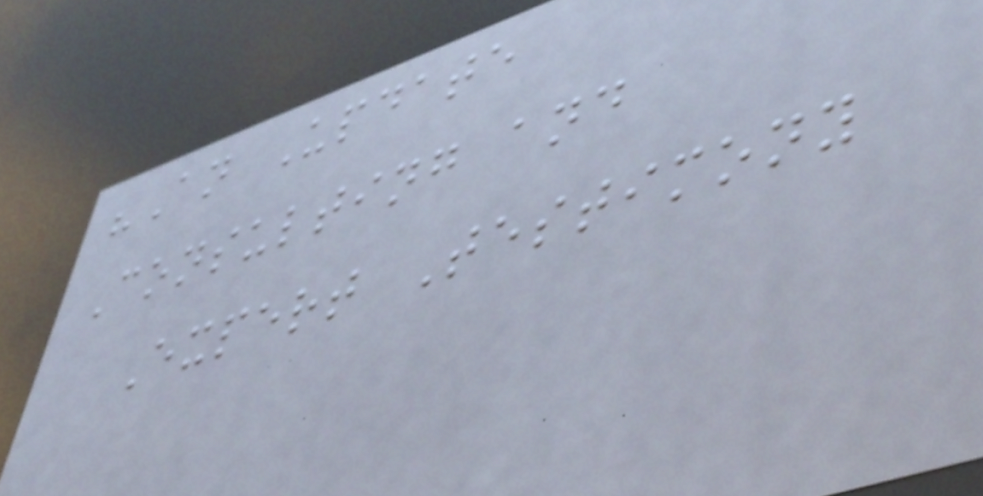"An Update
Consulting and
Expert Testimony
